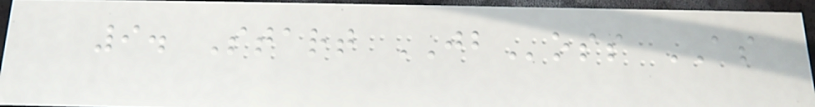9. Start JBoss AS
